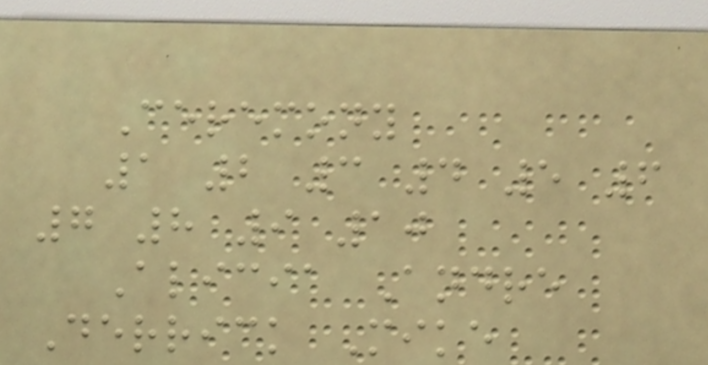Ceremony
1 2 3 4 5 6
7 8 9 10
Alicia Andre
Derrick Mike
